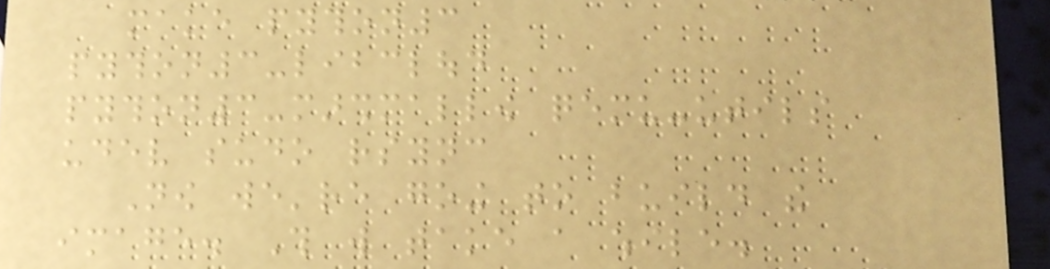make python3
python3-libcloud
python3-marshmallow qemu-utils
udev sudo rsync
Now we're going to build the
image. This will take a while.
